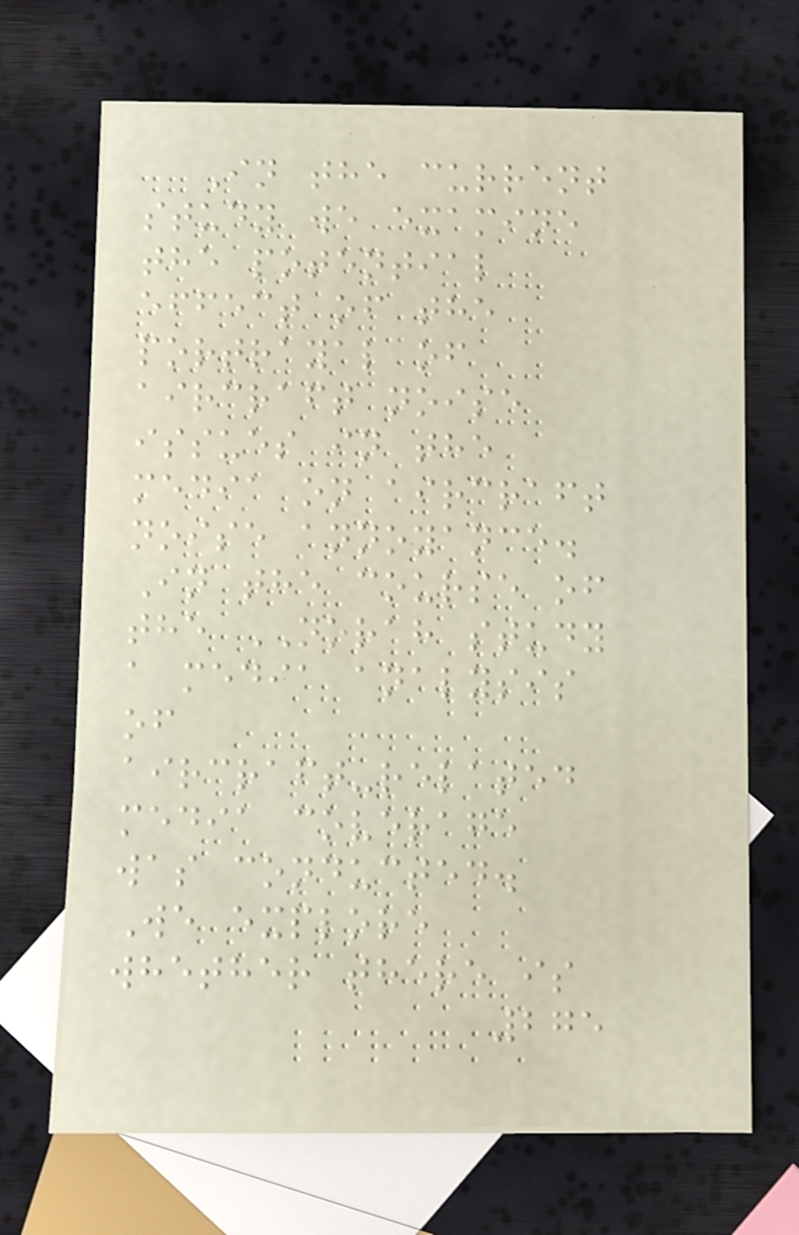In the current
study we examine
the potential
effect of the
portrayal of
aircraft noise
issues in the
media on aircraft
noise annoyance.
In the course of
the NORAH study
a media analysis
of
aircraft-related
media coverage
was conducted.
We explore
whether there is
275
